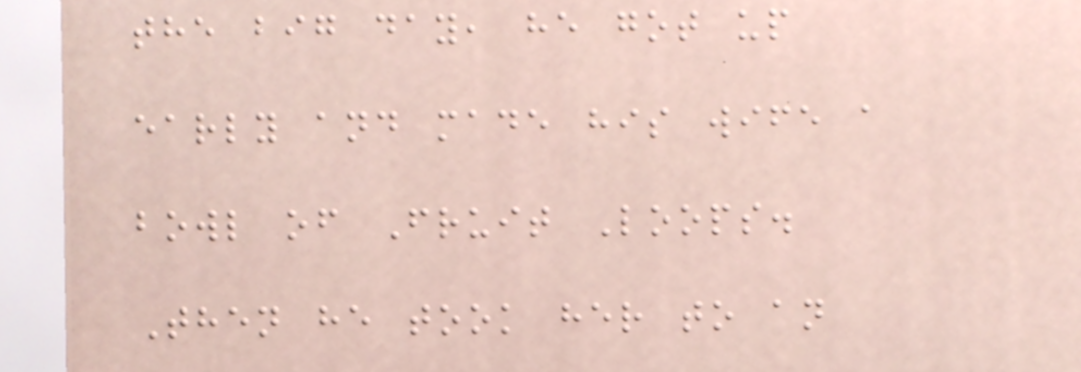the big day, he got up
early and made his wife a
bowl of Fruit Loops.
Then he took her to an
